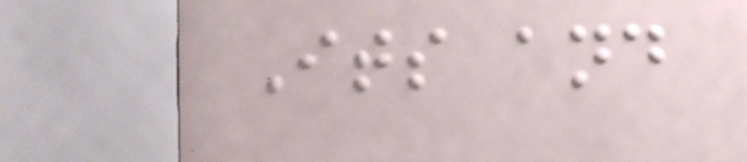Its and
